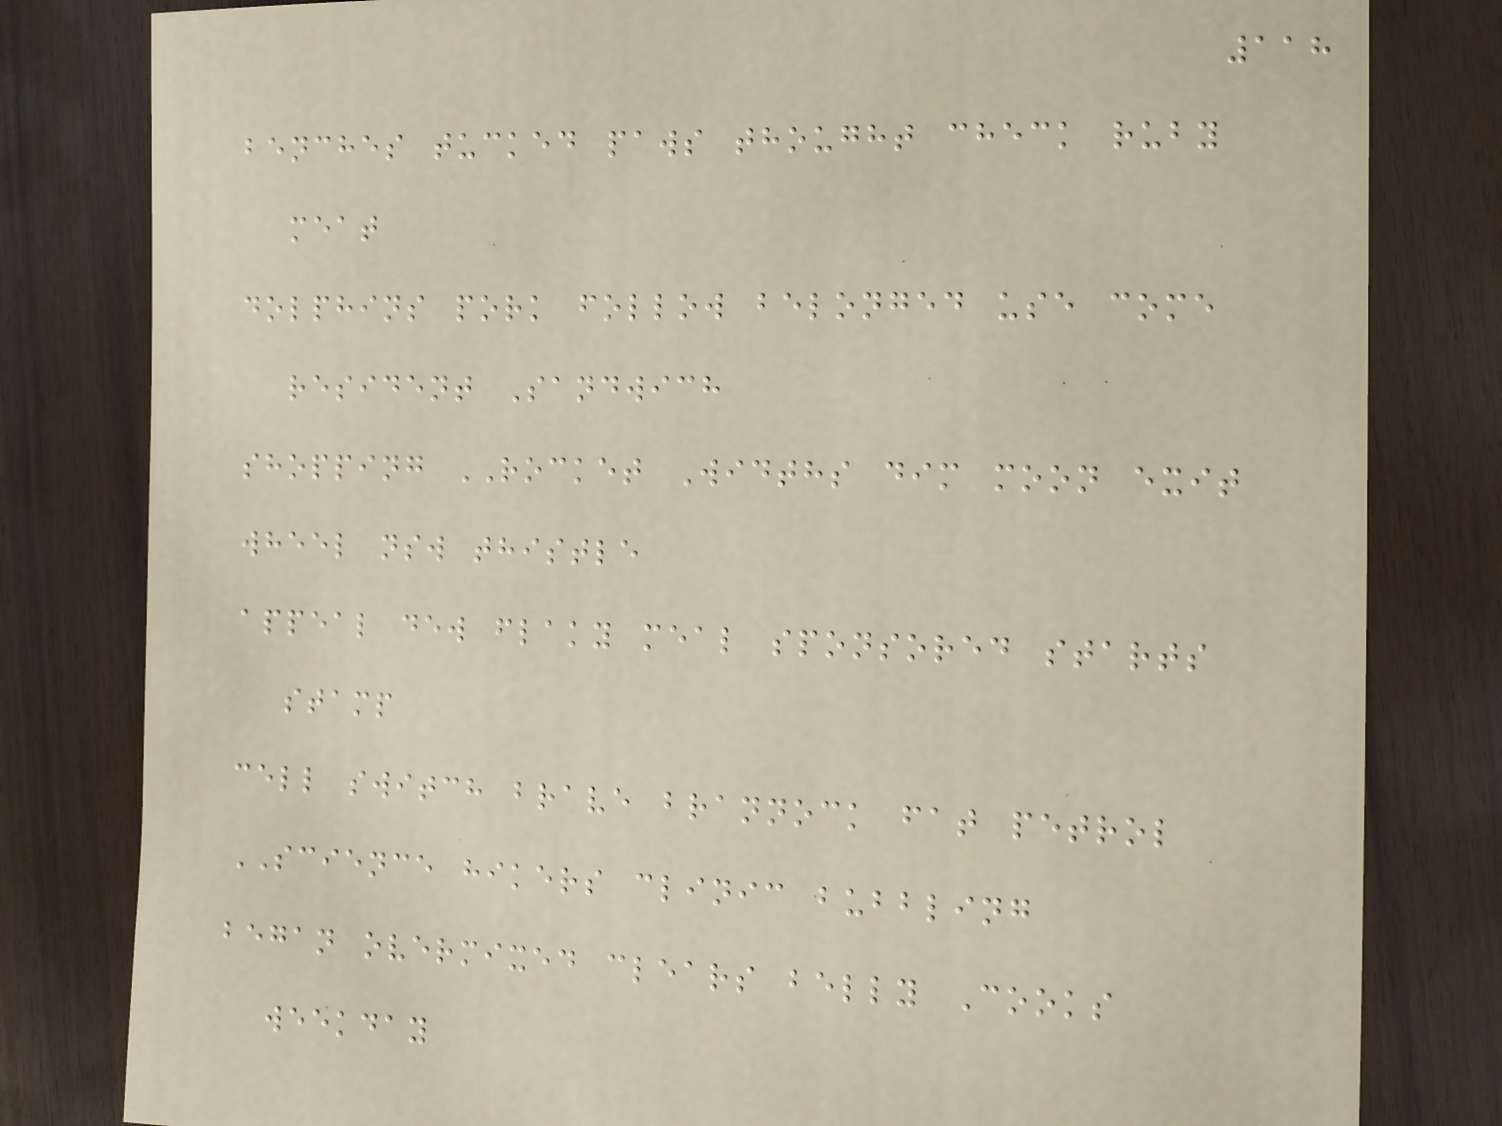118
benches tucked paws thought check ruby
meat
dolphins pork follow belonged use come
resident Sandwich
shopping ROCKET Widths dim moon exit
wheel nsw thistle
appeal dew flaky meal sponsored starts
stamp
cell switch brave brannock fat petrol
SCIENCE hikers clinic bubbling
began overmixed clears belly Cooks
weekday
